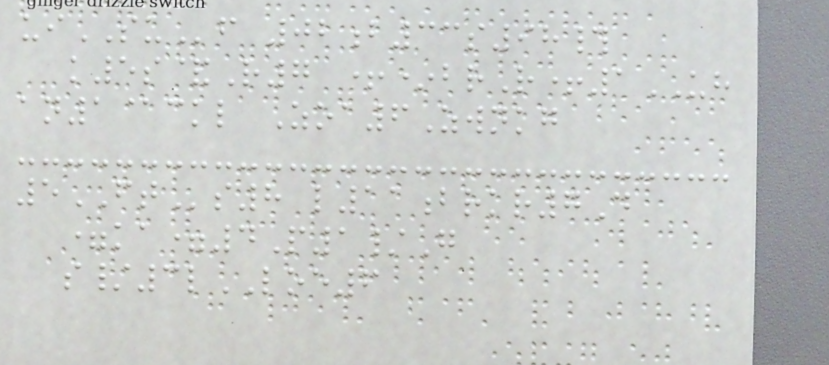uiSUf 02b33s98#
k5s&R7 +*brR+1UH
an1@ckl Zoa6Zwnkg
5FTs8 l11brkr7D
=ka=4P1/G
s/3lLOE6
